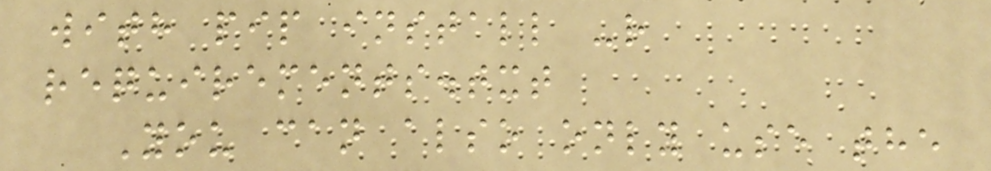with pip install -r
requirements.txt
You can also only use the
